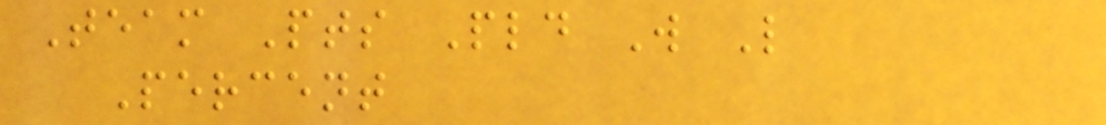Team Pts Pld W L
Percent
